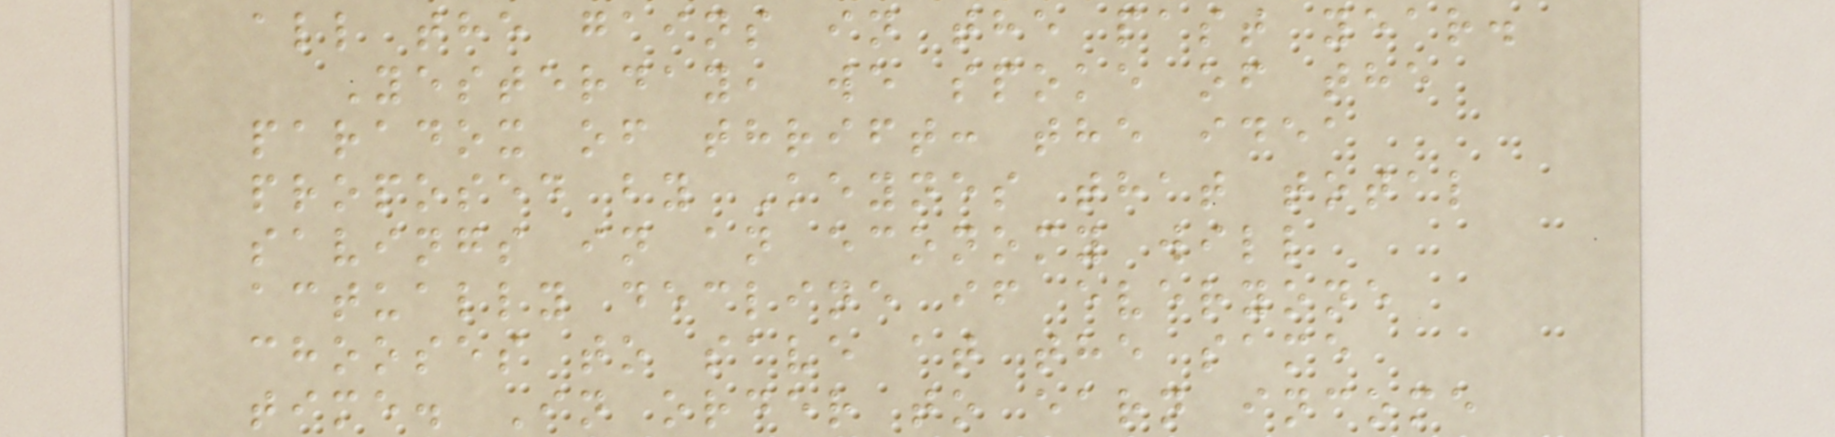all the gains in the past year.
Yesterday, we spoke of the
paradox of thrift: the idea
proposed by Keynes that total
savings in an economy will
actually decline if everyone
chooses to save at the same
time. In order to earn income
